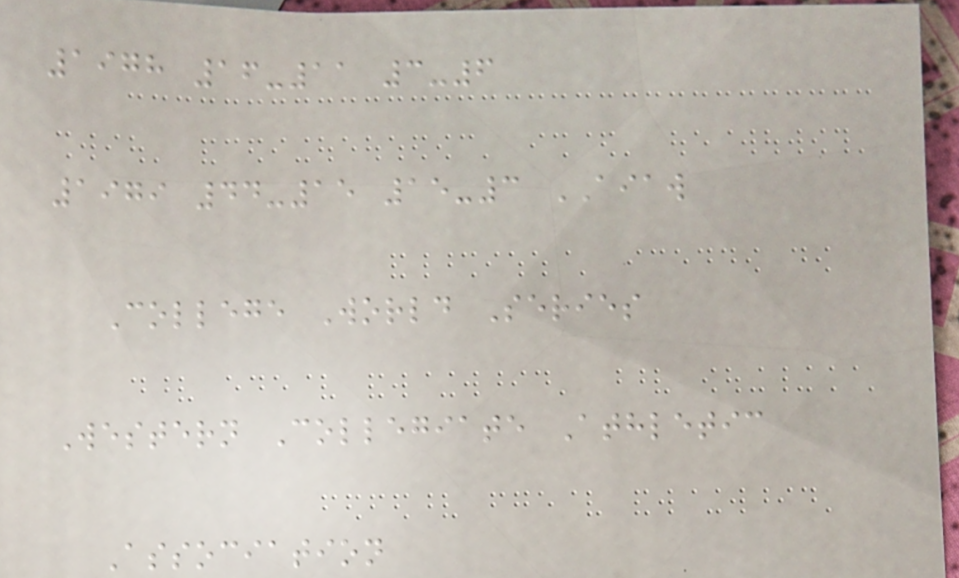1978 16-11 3-6
1979 44-15 15-3 AIAW
College World Series
Western Collegiate Athletic
Association
